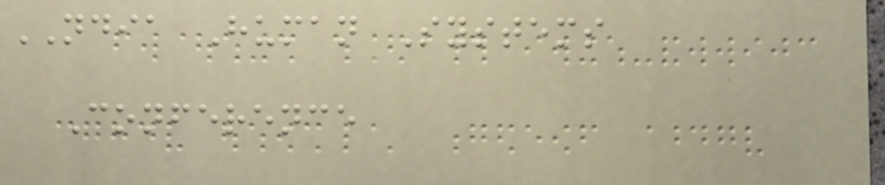NDIA Human Systems
Conference
